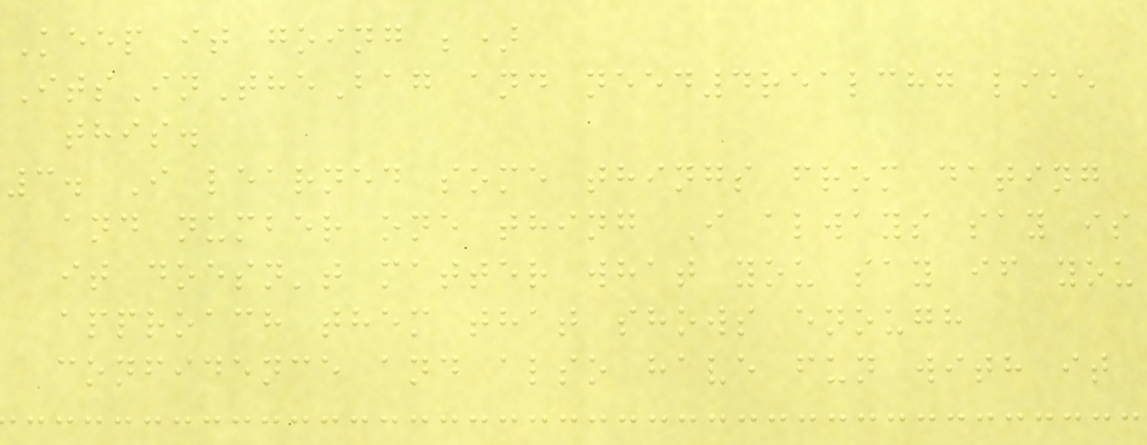Keep it going ;)
ItsInTheBag and need4realchg like
this.
3. I learned some things from dating
and number one thing I always say is
it doesn't matter what you say if you
approach them that shows enough
confidence and also have fun with it
